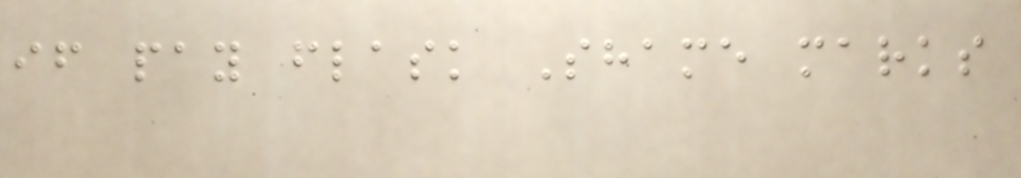if pay flask Shame marks
